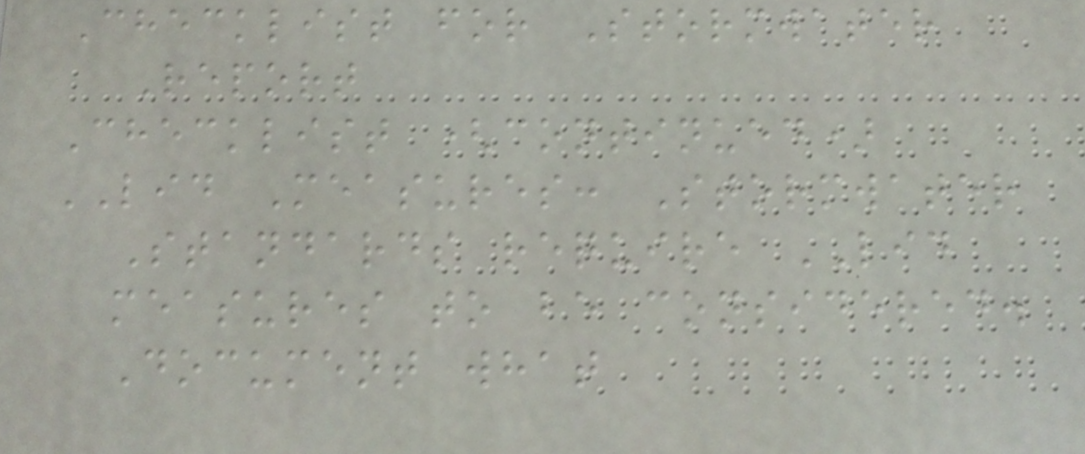Checklist for Stormwater
Report
Checklist (continued)
LID Measures: Stormwater
Standards require LID
measures to be considered.
Document what
